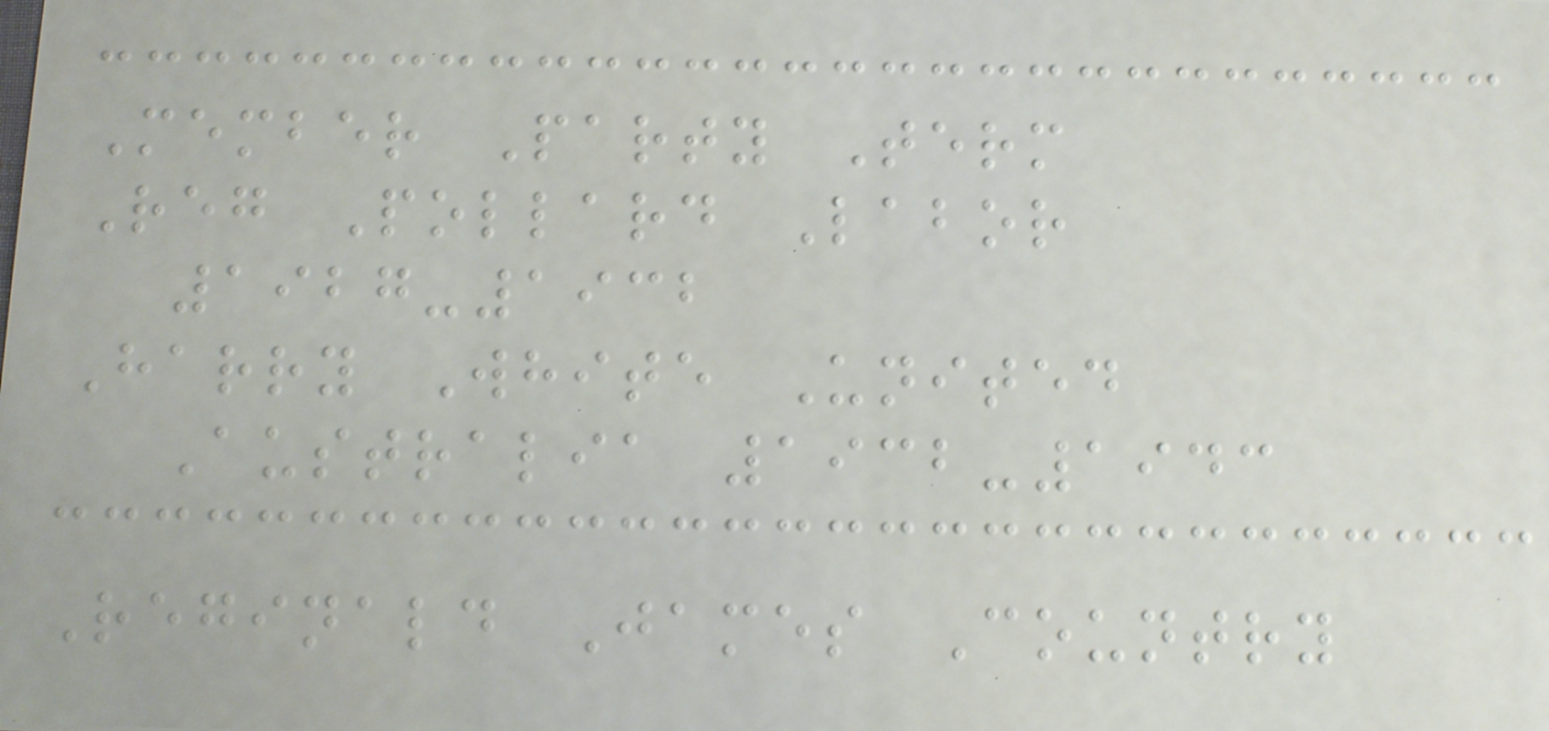Member Party Term
Reg Pollard Labor
1927-1932
Harry White United
Australia 1932-1943
Reginald James Country
